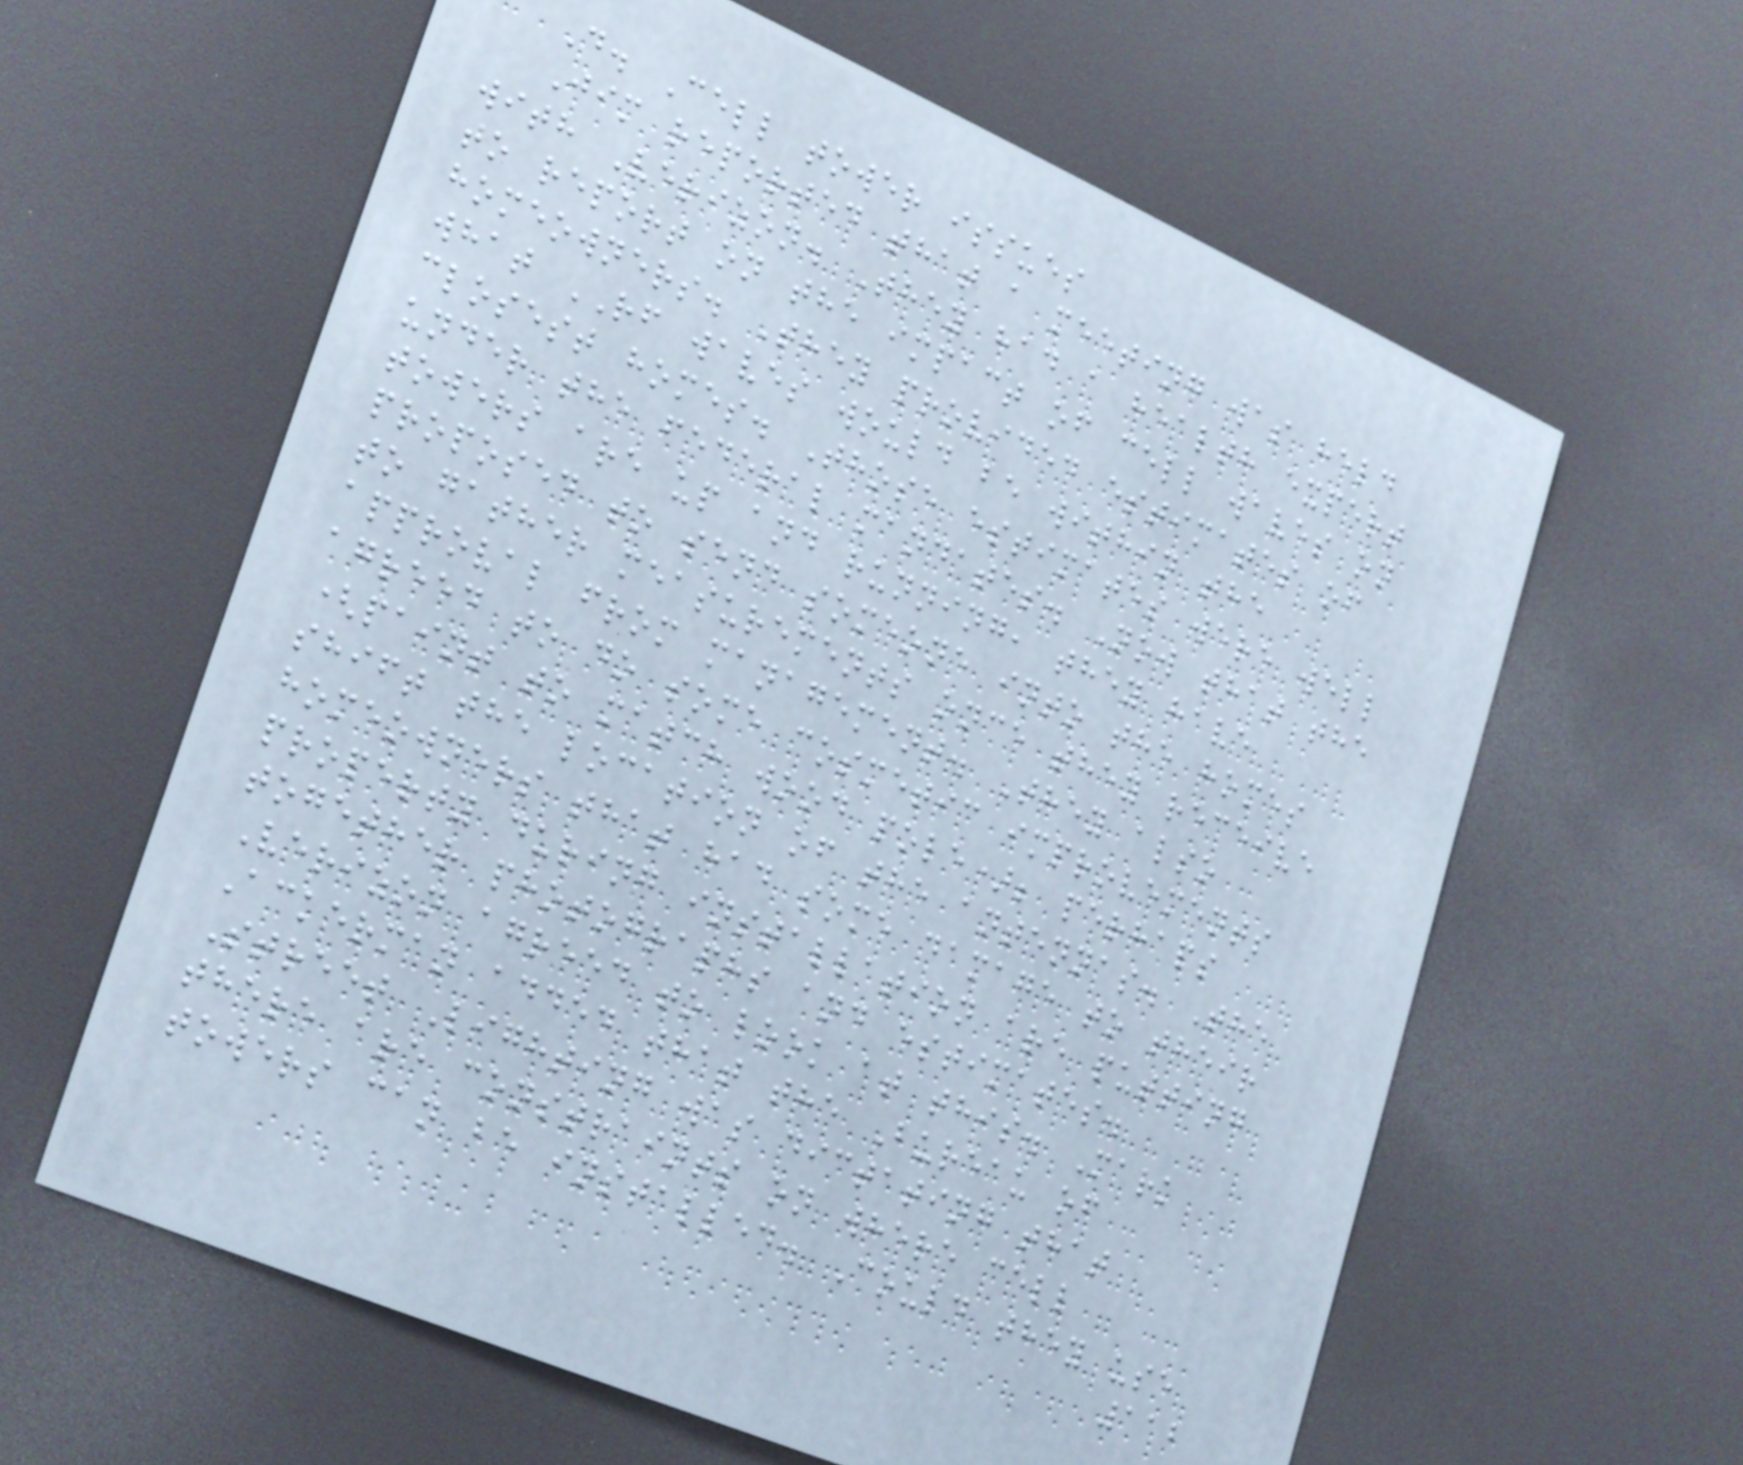D. Cell tower issues
Jim reported that a meeting was held
with Verizon. They had a health expert
to report on the impact of cell waves on
homeowners. They provided estimates of
what RF waves would be within the
closest homes. Those estimates were well
under the federal mandates. Now that the
towers are up and running, they have
proposed to send someone into the homes
to gather measurements once they receive
approval from management. They also
agreed to do some cosmetic improvements
(paint to match wood pole); perhaps
shift the location of the antennas. The
homeowners that had some damage to their
property during installation are putting
together photographs and estimates.
Verizon agreed to look at this. Mark
Ackerman added that the Bureau of
Street Lighting was dictating that
there are constraints on where cell
towers can be installed. Could they use
112
